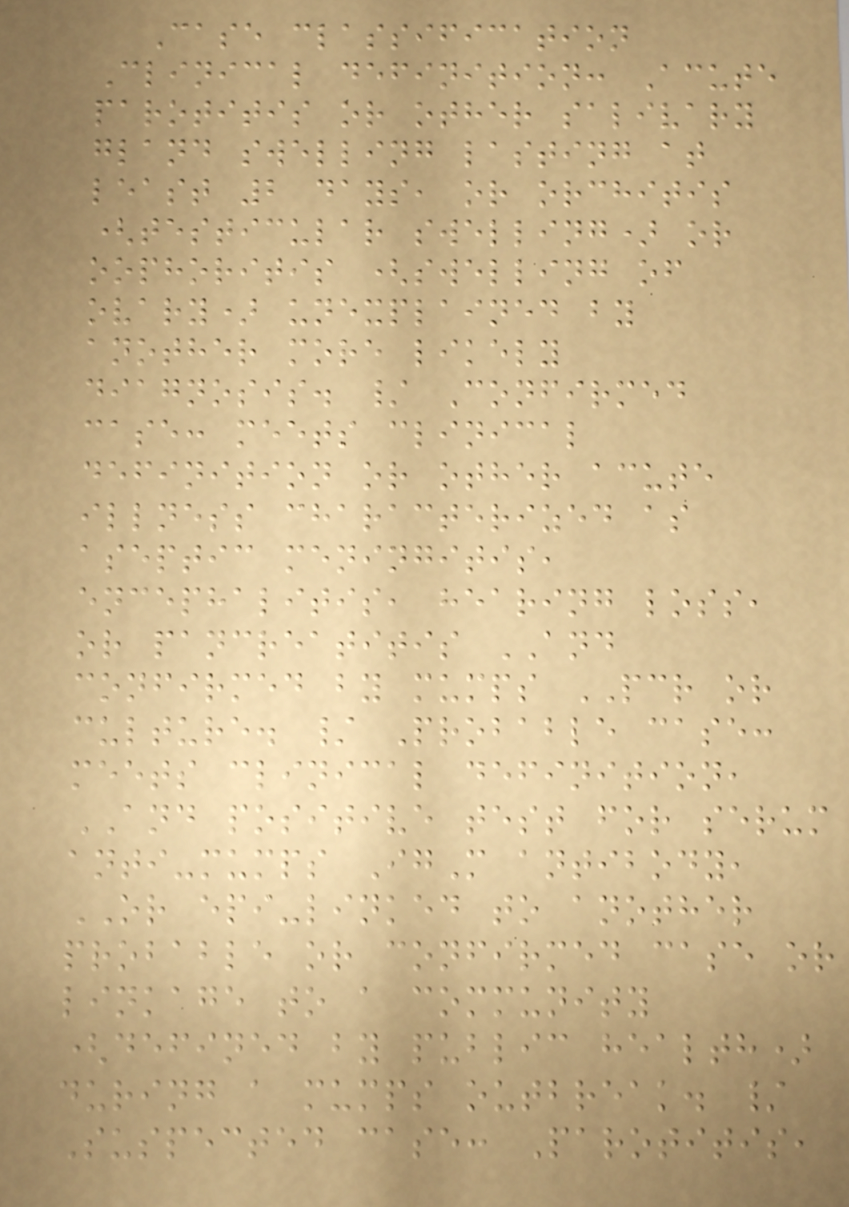Case classification
Clinical definition: Acute
parotitis or other salivary
gland swelling lasting at
least 2 days, or orchitis
(testicular swelling) or
oophoritis (swelling of
ovary) unexplained by
another more likely
diagnosis. / Confirmed
case: meets clinical
definition or other acute
illness characterized as
aseptic meningitis,
encephalitis, hearing loss,
or pancreatitis AND
confirmed by mumps PCR or
culture. / Probable case:
meets clinical definition,
AND positive test for serum
anti-mumps IgM antibody,
OR epi-linked to another
probable or confirmed case or
linkage to a community
(defined by public health)
during a mumps outbreak. /
Suspected case: Parotitis,
